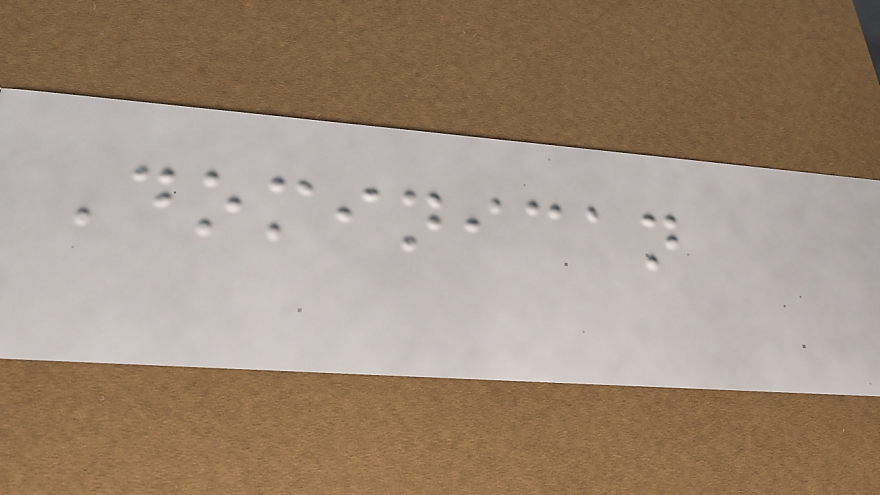Dominican
